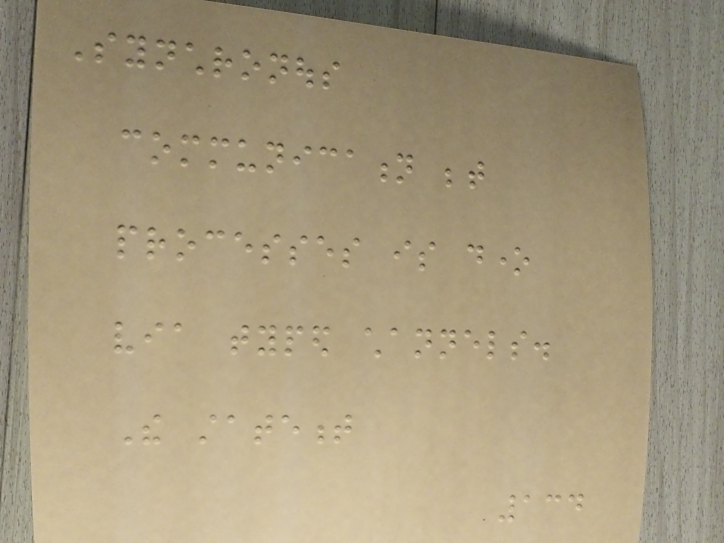Synchronous
communication between
processes is done
via typed channels.
The statement
134
